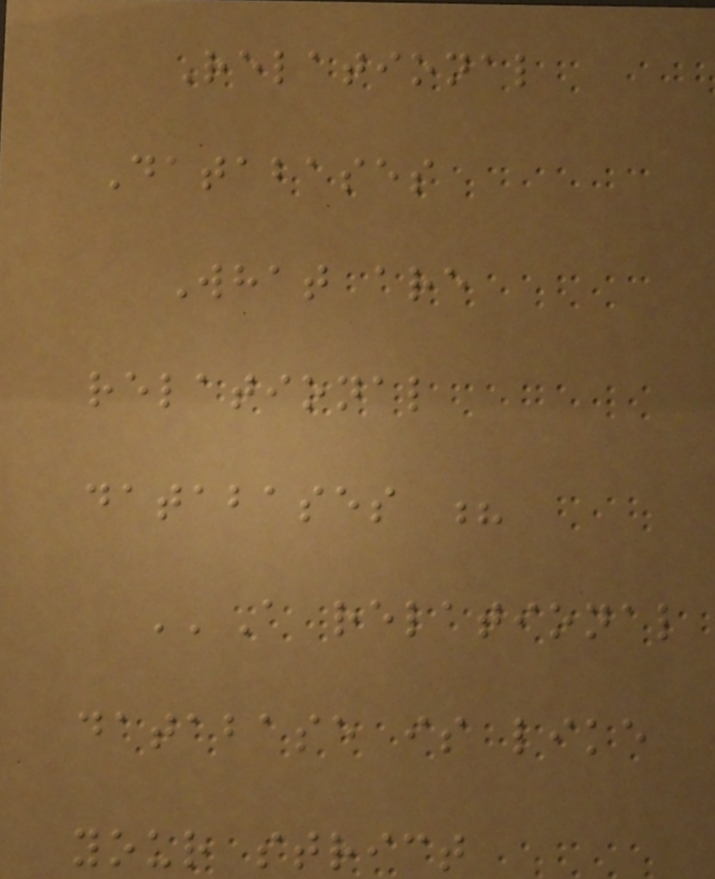Relational
Databases
What are
relational
databases ?
''A relational
database is like
your strict
